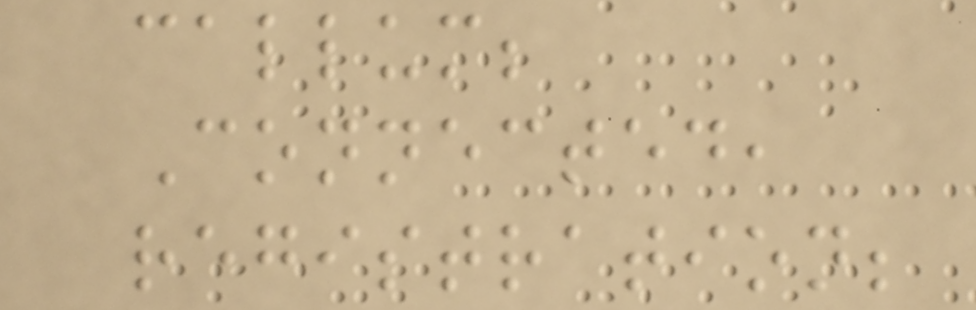callum;
Connected,
registration;
